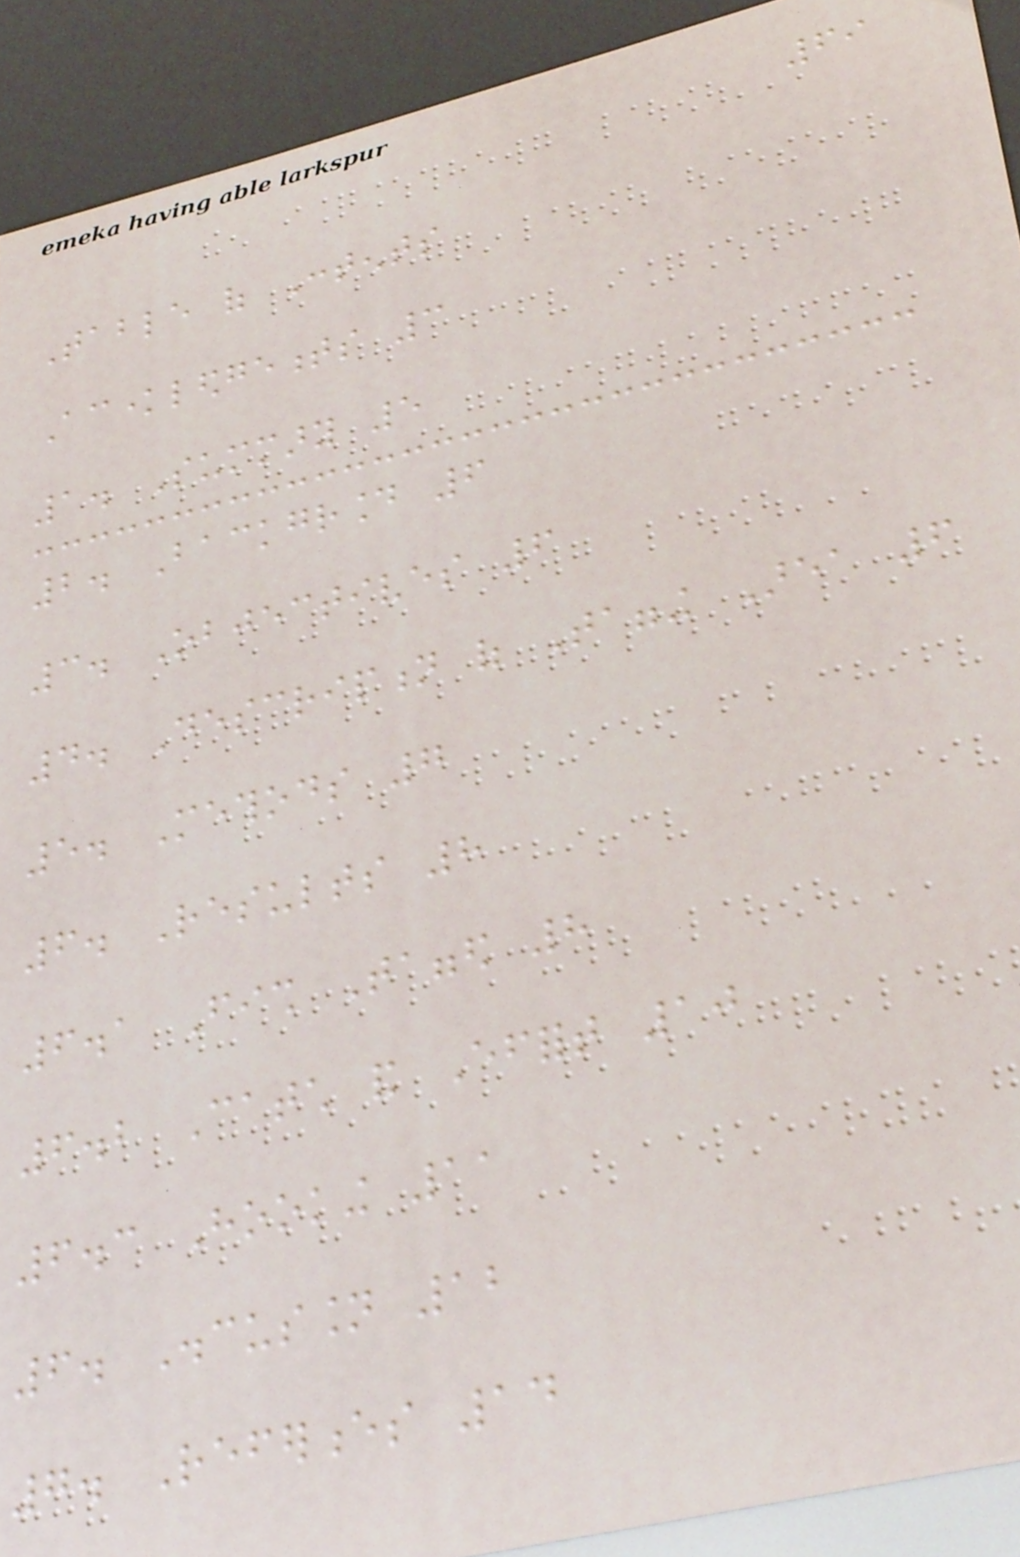69
Table of Contents
Acknowledgements 3
1. Summary 5
2. Background 6
3. Objectives 6
4. Description of Tagging Area 6
5. Methods 7
6. Results 8
6.1 Fish Tagged 8
6.2 Catch and Effort 10
6.3 Hooking 11
6. Discussion 12
7. References 14
